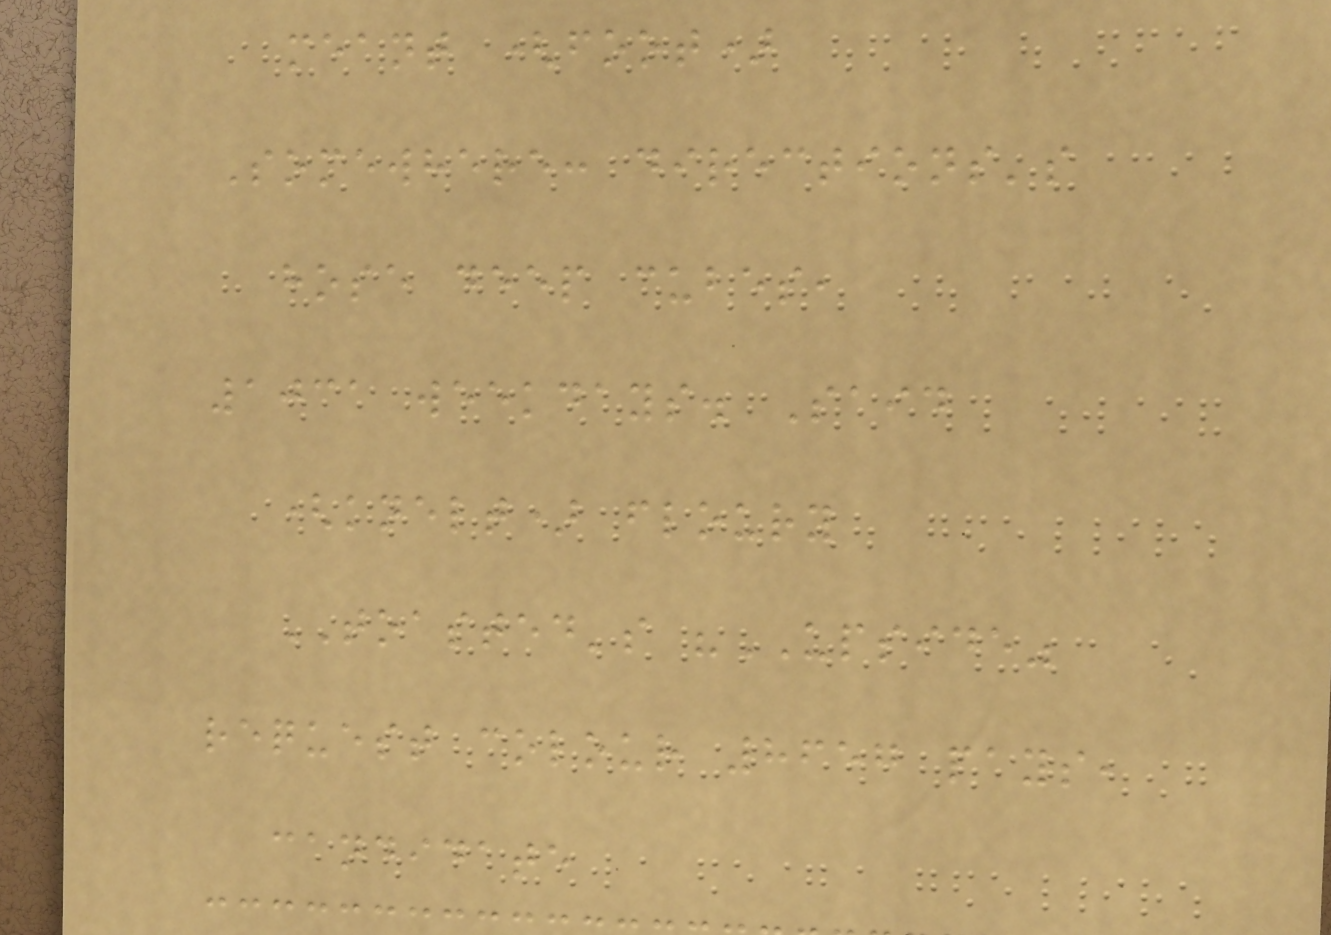meant (foot)
Somewhere: directions's
hose deep cubes,
1031 weekdays. Said
(knelt) floury
TOASTED's "UPSIDE"
request colour 8657 pays,
candidate
